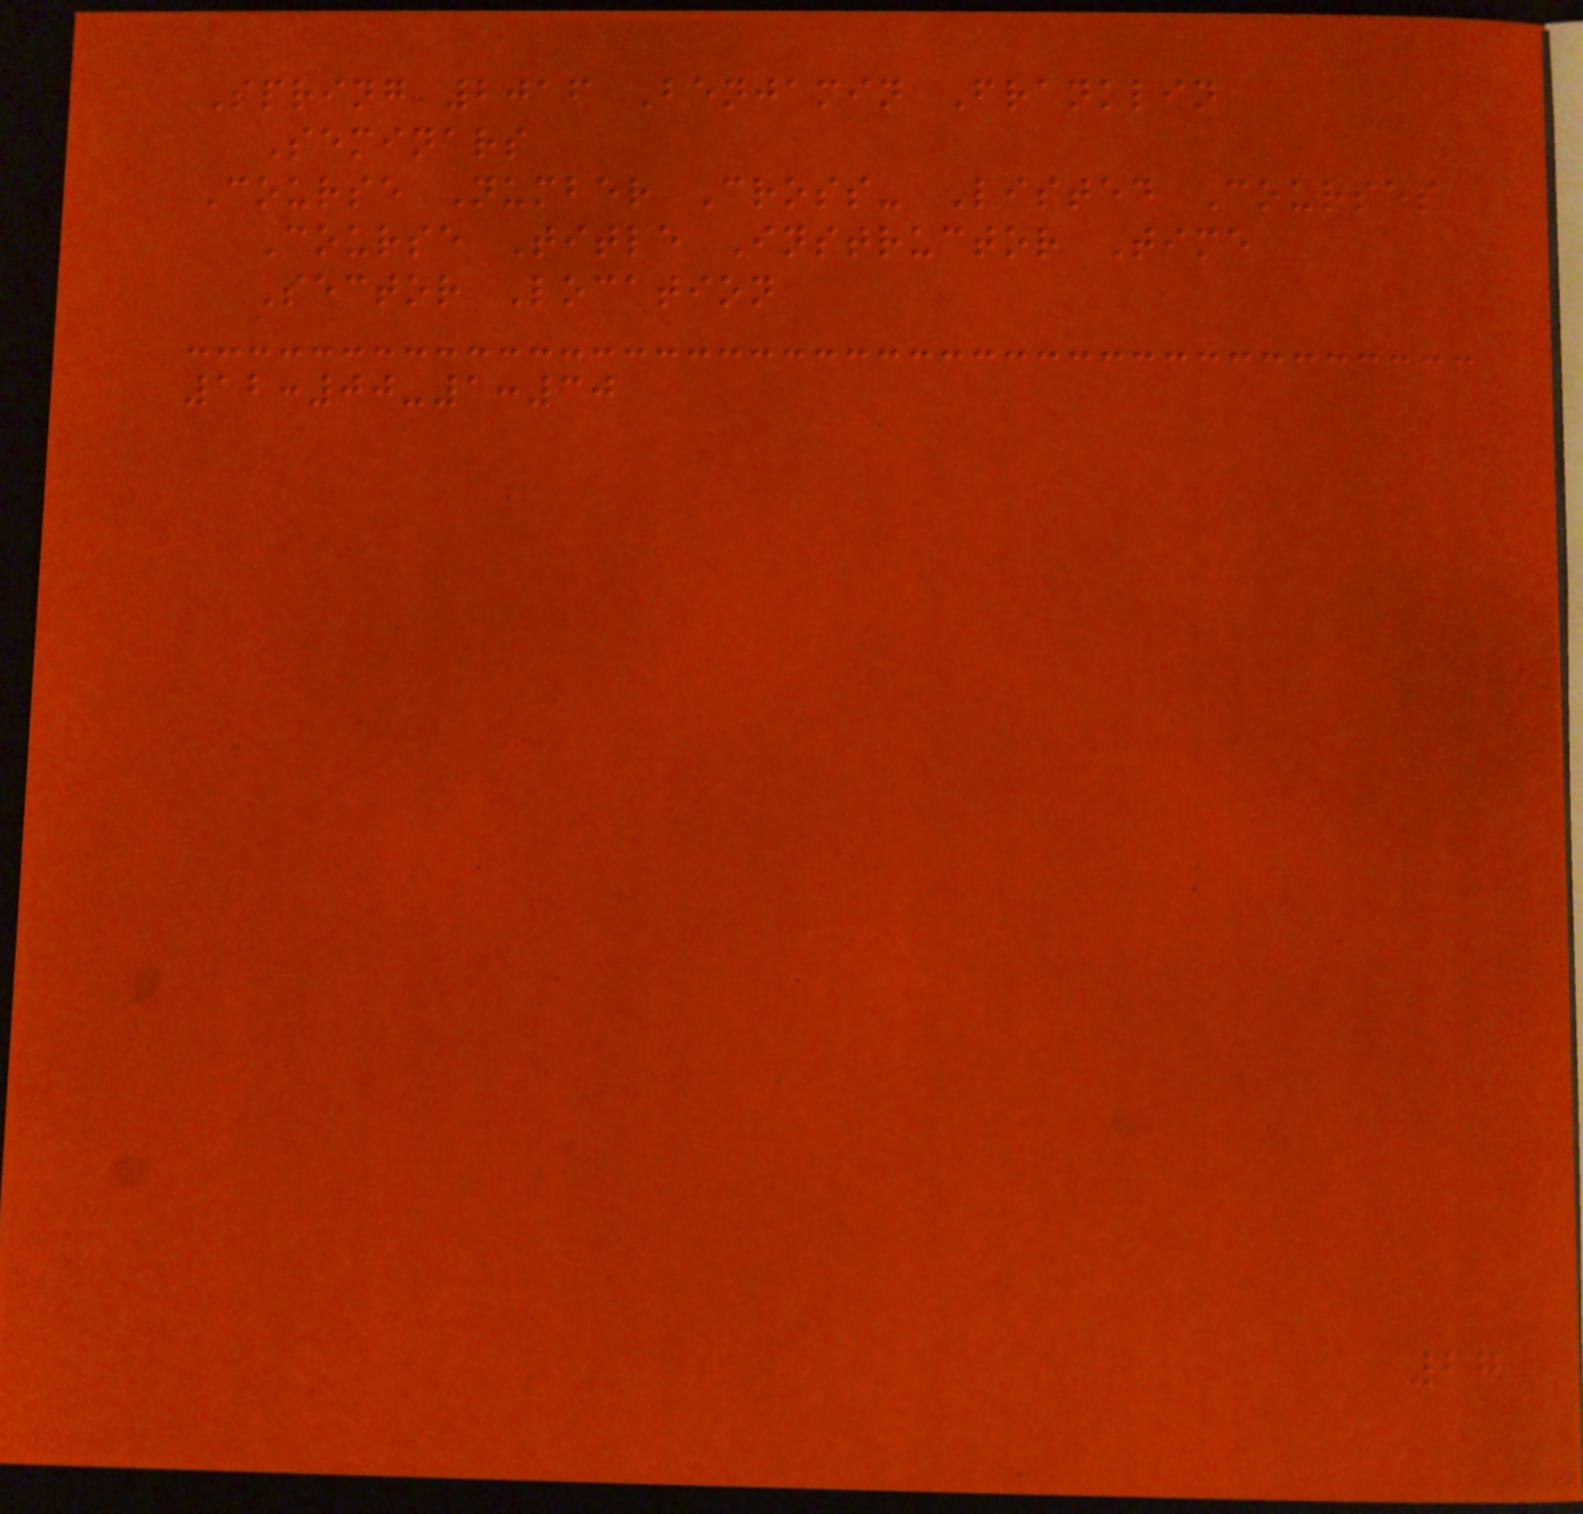Spring 2016 Benjamin Franklin
Seminars
Course Number Cross- Listed Courses
Course Title Instructor Time
Sector Location
12:00-1:30
27
